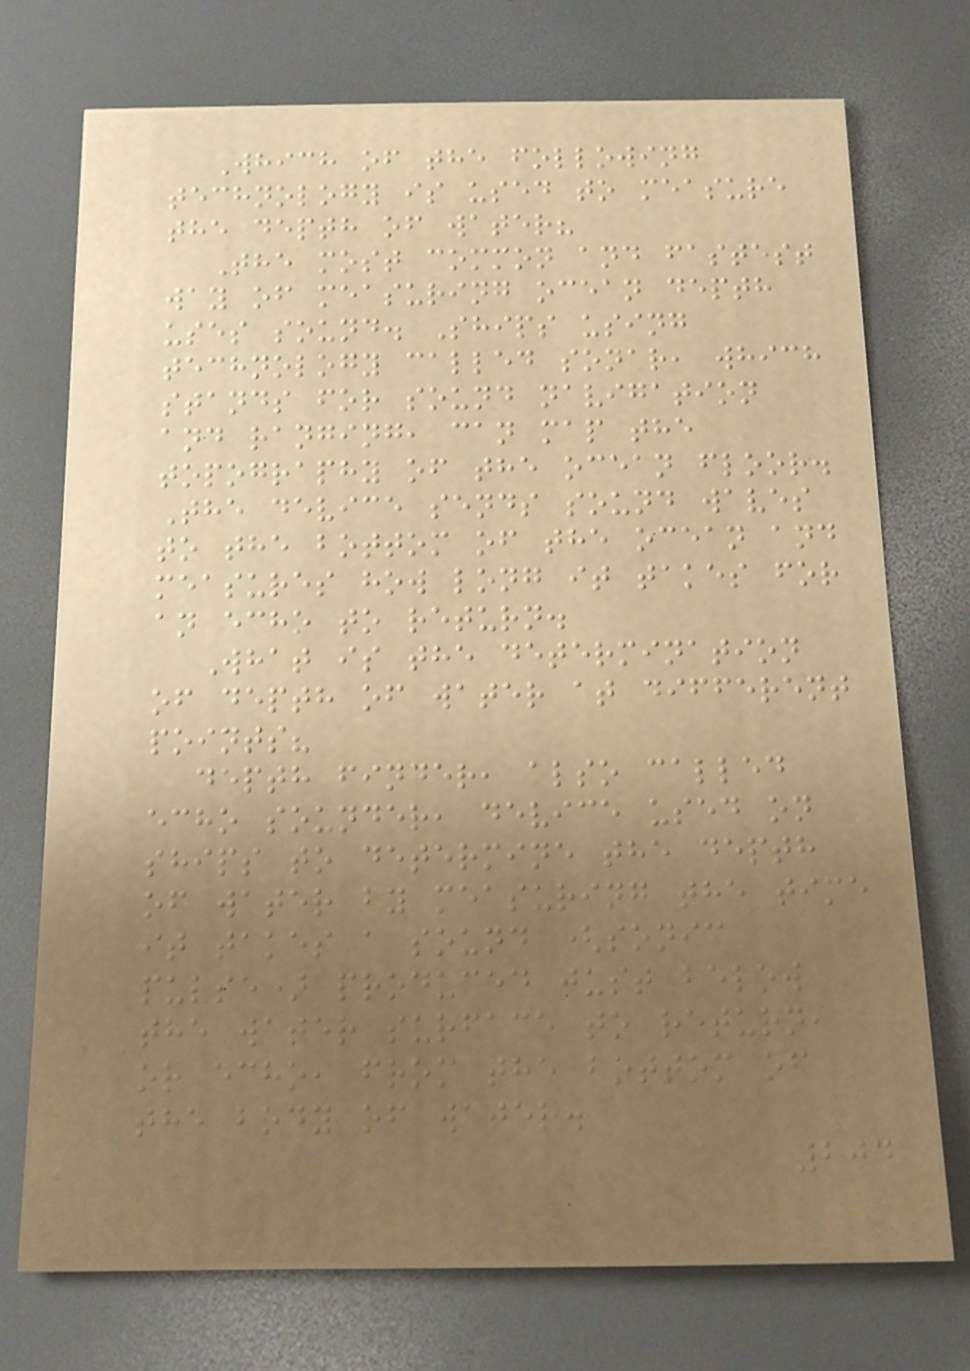Which of the following
technology is used to measure
the depth of water?
The most common and fastest
way of measuring ocean depth
uses sound. Ships using
technology called sonar, which
stands for sound navigation
and ranging, can map the
topography of the ocean floor.
The device sends sound waves
to the bottom of the ocean and
measures how long it takes for
an echo to return.
What is the determination
of depth of water at different
points?
depth finder, also called
echo sounder, device used on
ships to determine the depth
of water by measuring the time
it takes a sound (sonic
pulse) produced just below
the water surface to return,
or echo, from the bottom of
the body of water.
204
